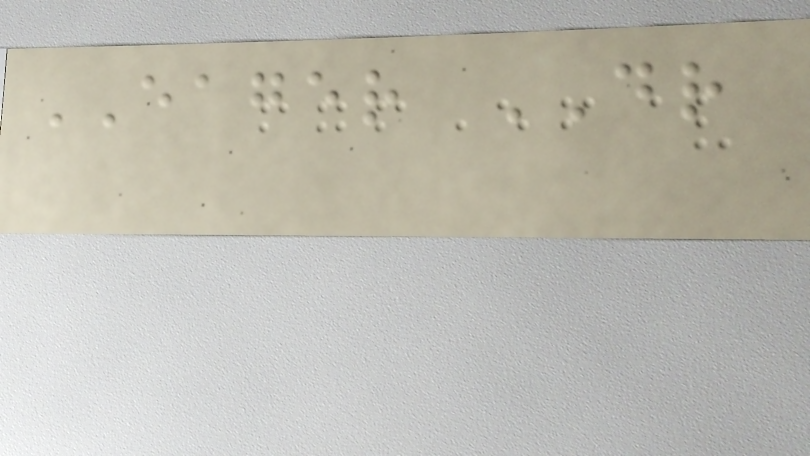EAGER DR
